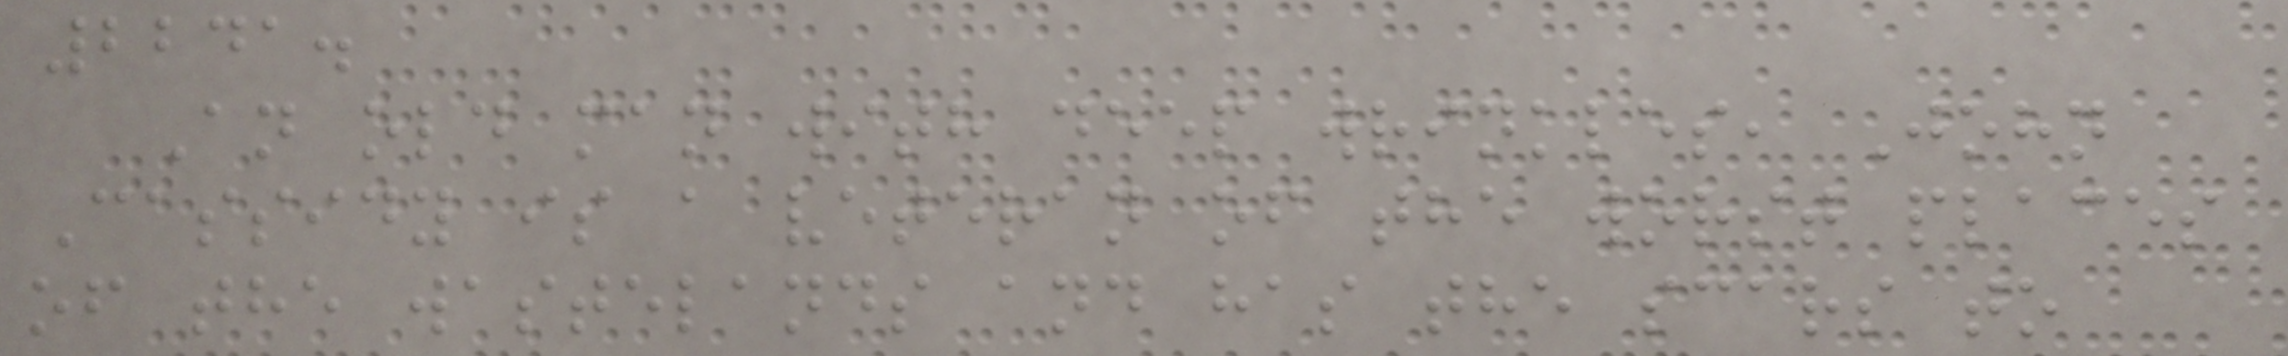2241.
An old man with deep wrinkles, John
Cassidy is a veteran of the worst places
of the wastelands and has the scars to
